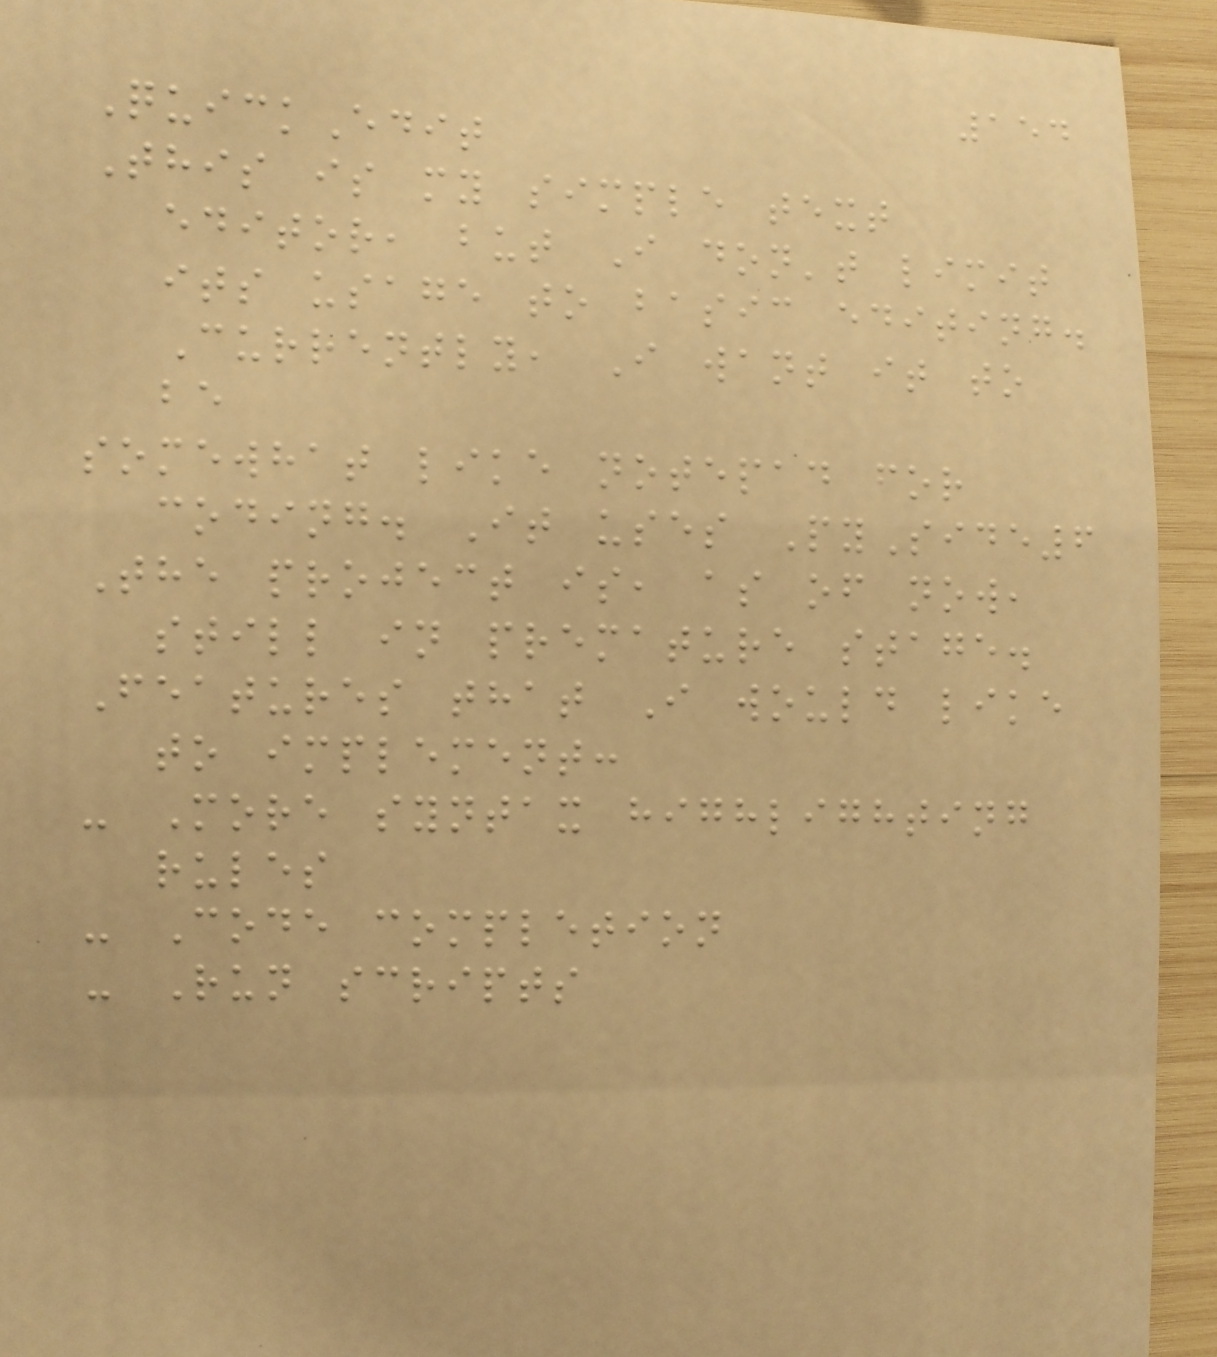154
QuickEdit
This is my simple text
editor, but I don't limit
its usage to basic editing.
Currently, I want it to
be
somewhat like notepad for
coding. It uses PySide6
The project is, as of now,
still in premature stage.
Features that I would like
to implement:
- More syntax highlighting
rules
- Code completion
- Run scripts
